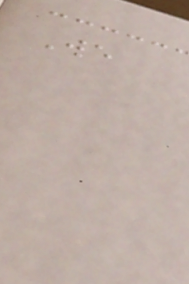We
